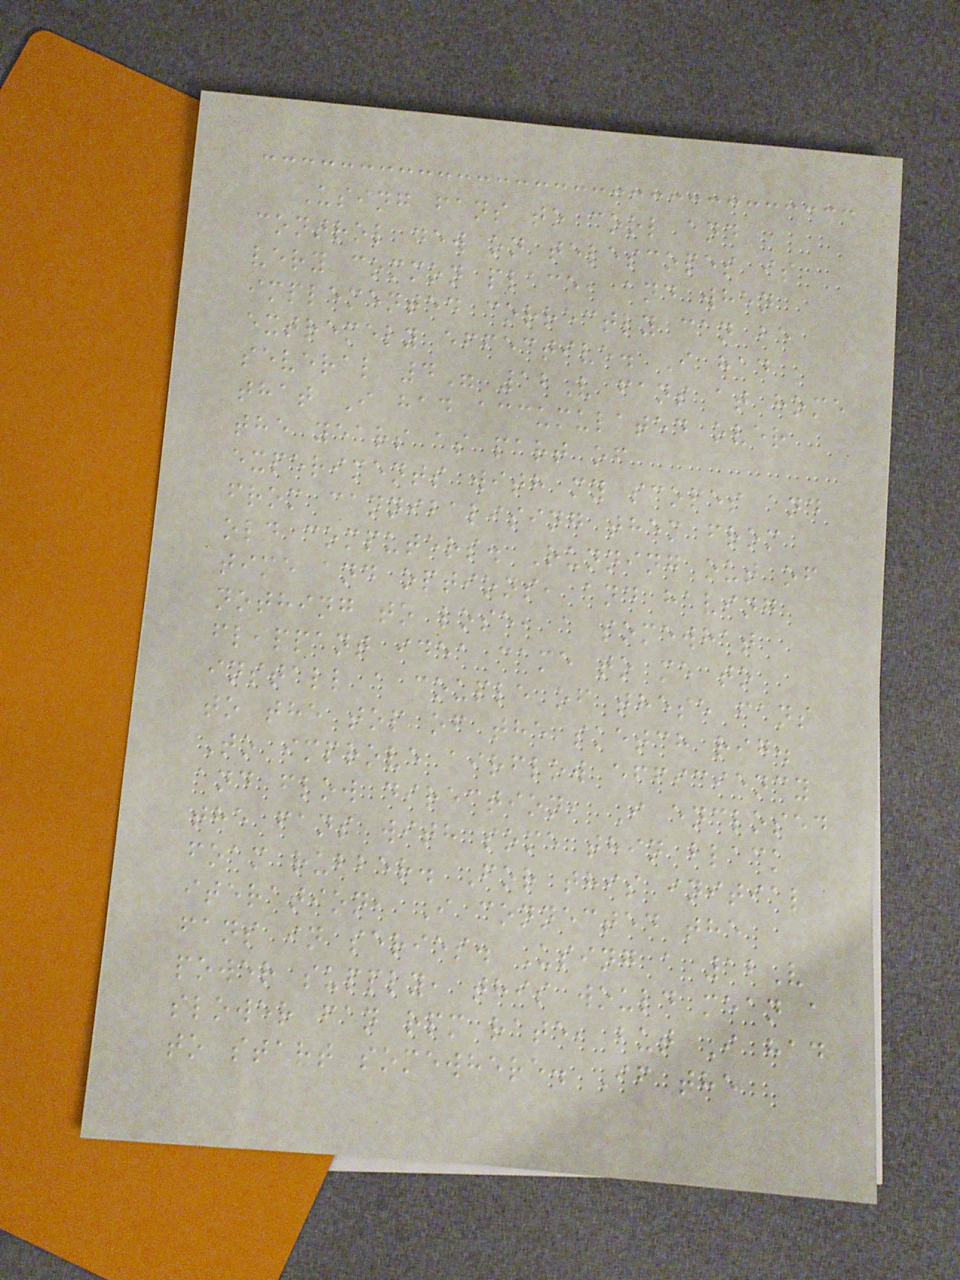Using fans to cool and
control dew on telescopes is
very common place, and when
implemented correctly can be
extremely effective. I had
several 4" 12V fans at home
that I had accumulated over
the years as part of
experiments with my scopes and
from cannibalising them from
old computers. Running out of
time and options, and having
nothing to lose, a somewhat
flippant idea came to me to
install a couple of these fans
to the top of the sketch rig.
To improve airflow efficiency
and flow direction, I enclosed
the fans with some thin black
foam rubber. For this initial
iteration, I connected the
fans in series. Using a 12V
power supply, this would mean a
slower fan rpm rate, but I had
to start somewhere. If the
